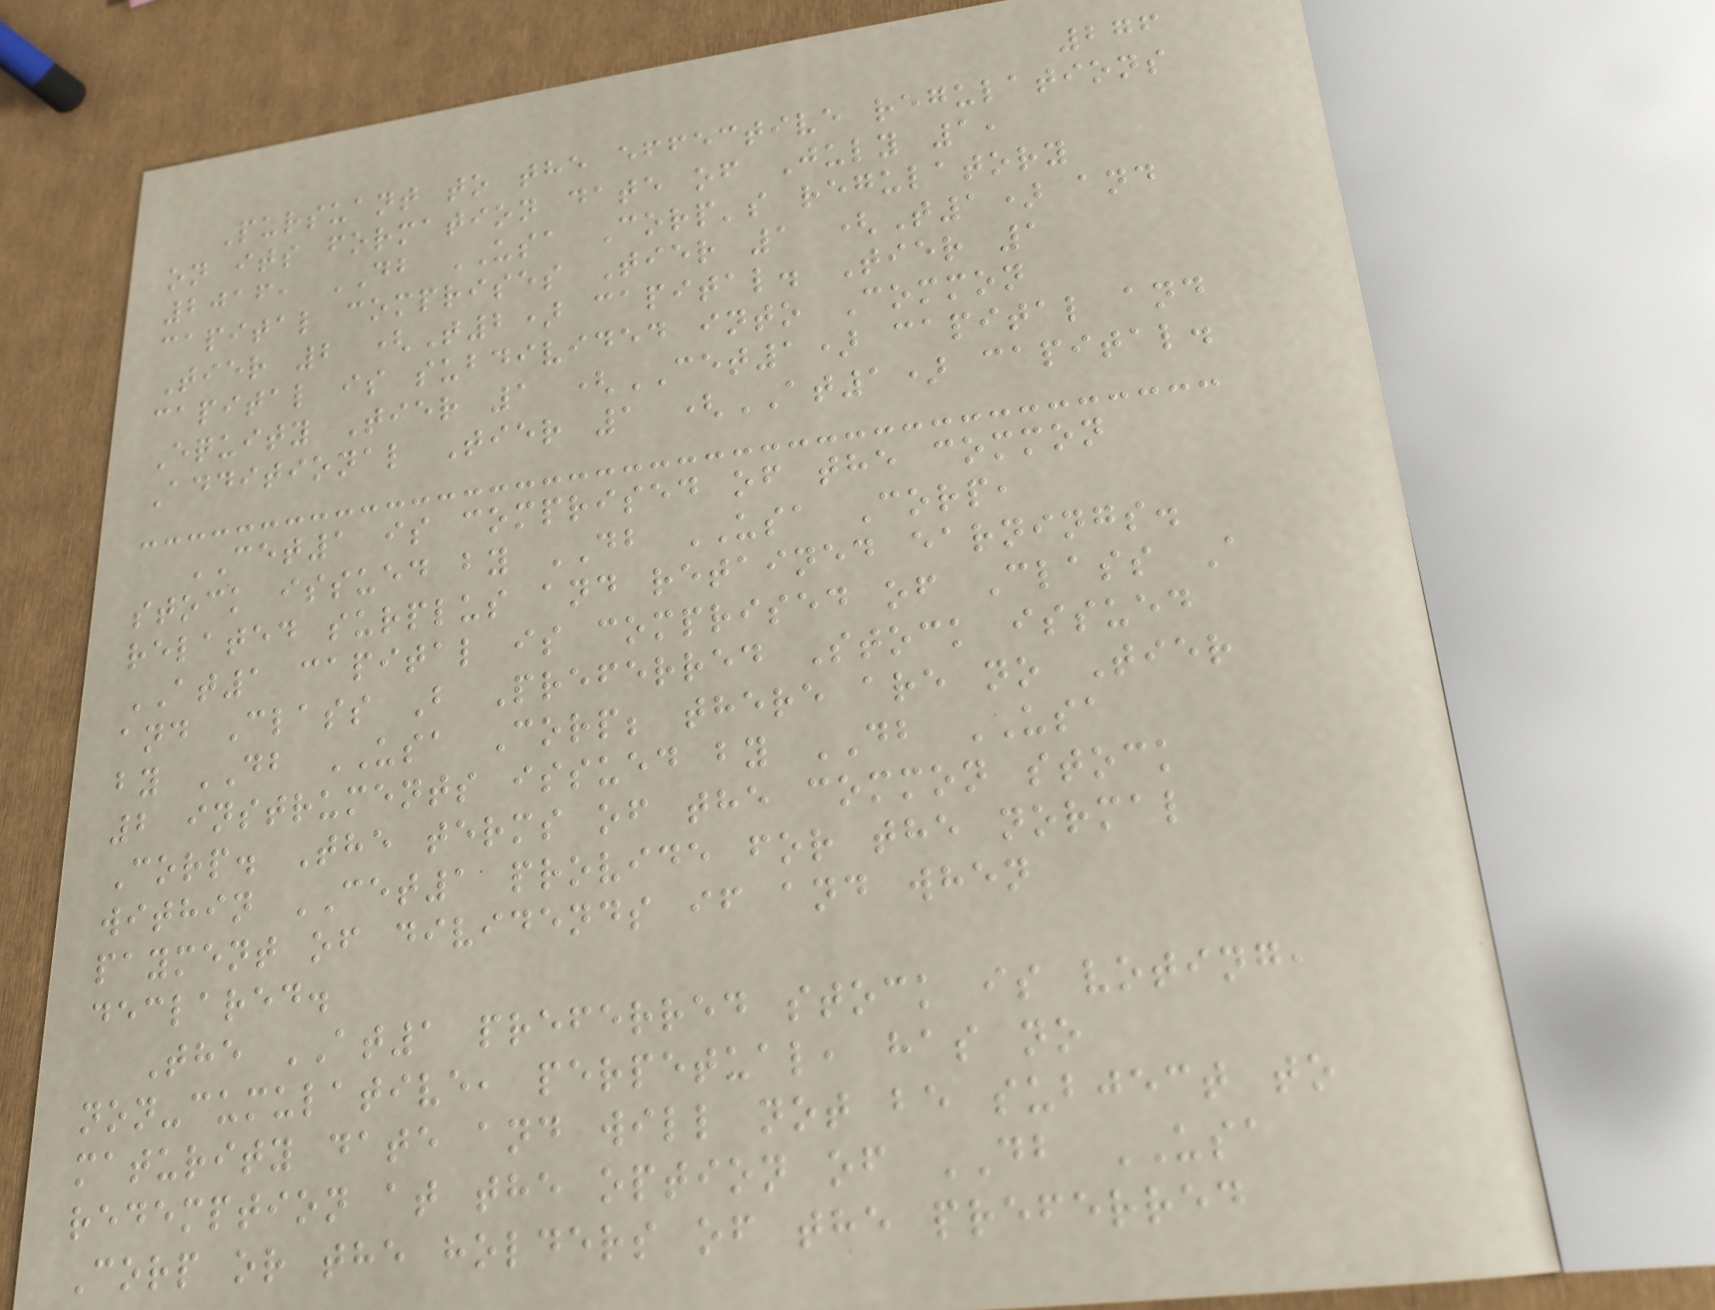276
Pursuant to the effective regulations
on its formation date of July 1,
2016, DB USA Corp's regulatory
capital comprises Tier 1 (T1) and
Tier 2 (T2) capital. Tier 1
capital is subdivided into Common
Equity Tier 1 (CET1) capital and
Additional Tier 1 (AT1) capital.
CET1 is comprised of the common
stock issued by DB USA Corp,
related surplus and retained earnings.
AT1 capital is comprised of Class A
and Class B Preferred Stock issued
by DB USA Corp; there are no Tier
2 instruments issued by DB USA
Corp. The terms of the common stock
within CET1 provide for the normal
payment of dividends if and when
declared.
The AT1 preferred stock is voting,
non-cumulative, perpetual, has no
maturity date and will not be subject to
redemption at the option of DB USA
Corp or the holders of the preferred
